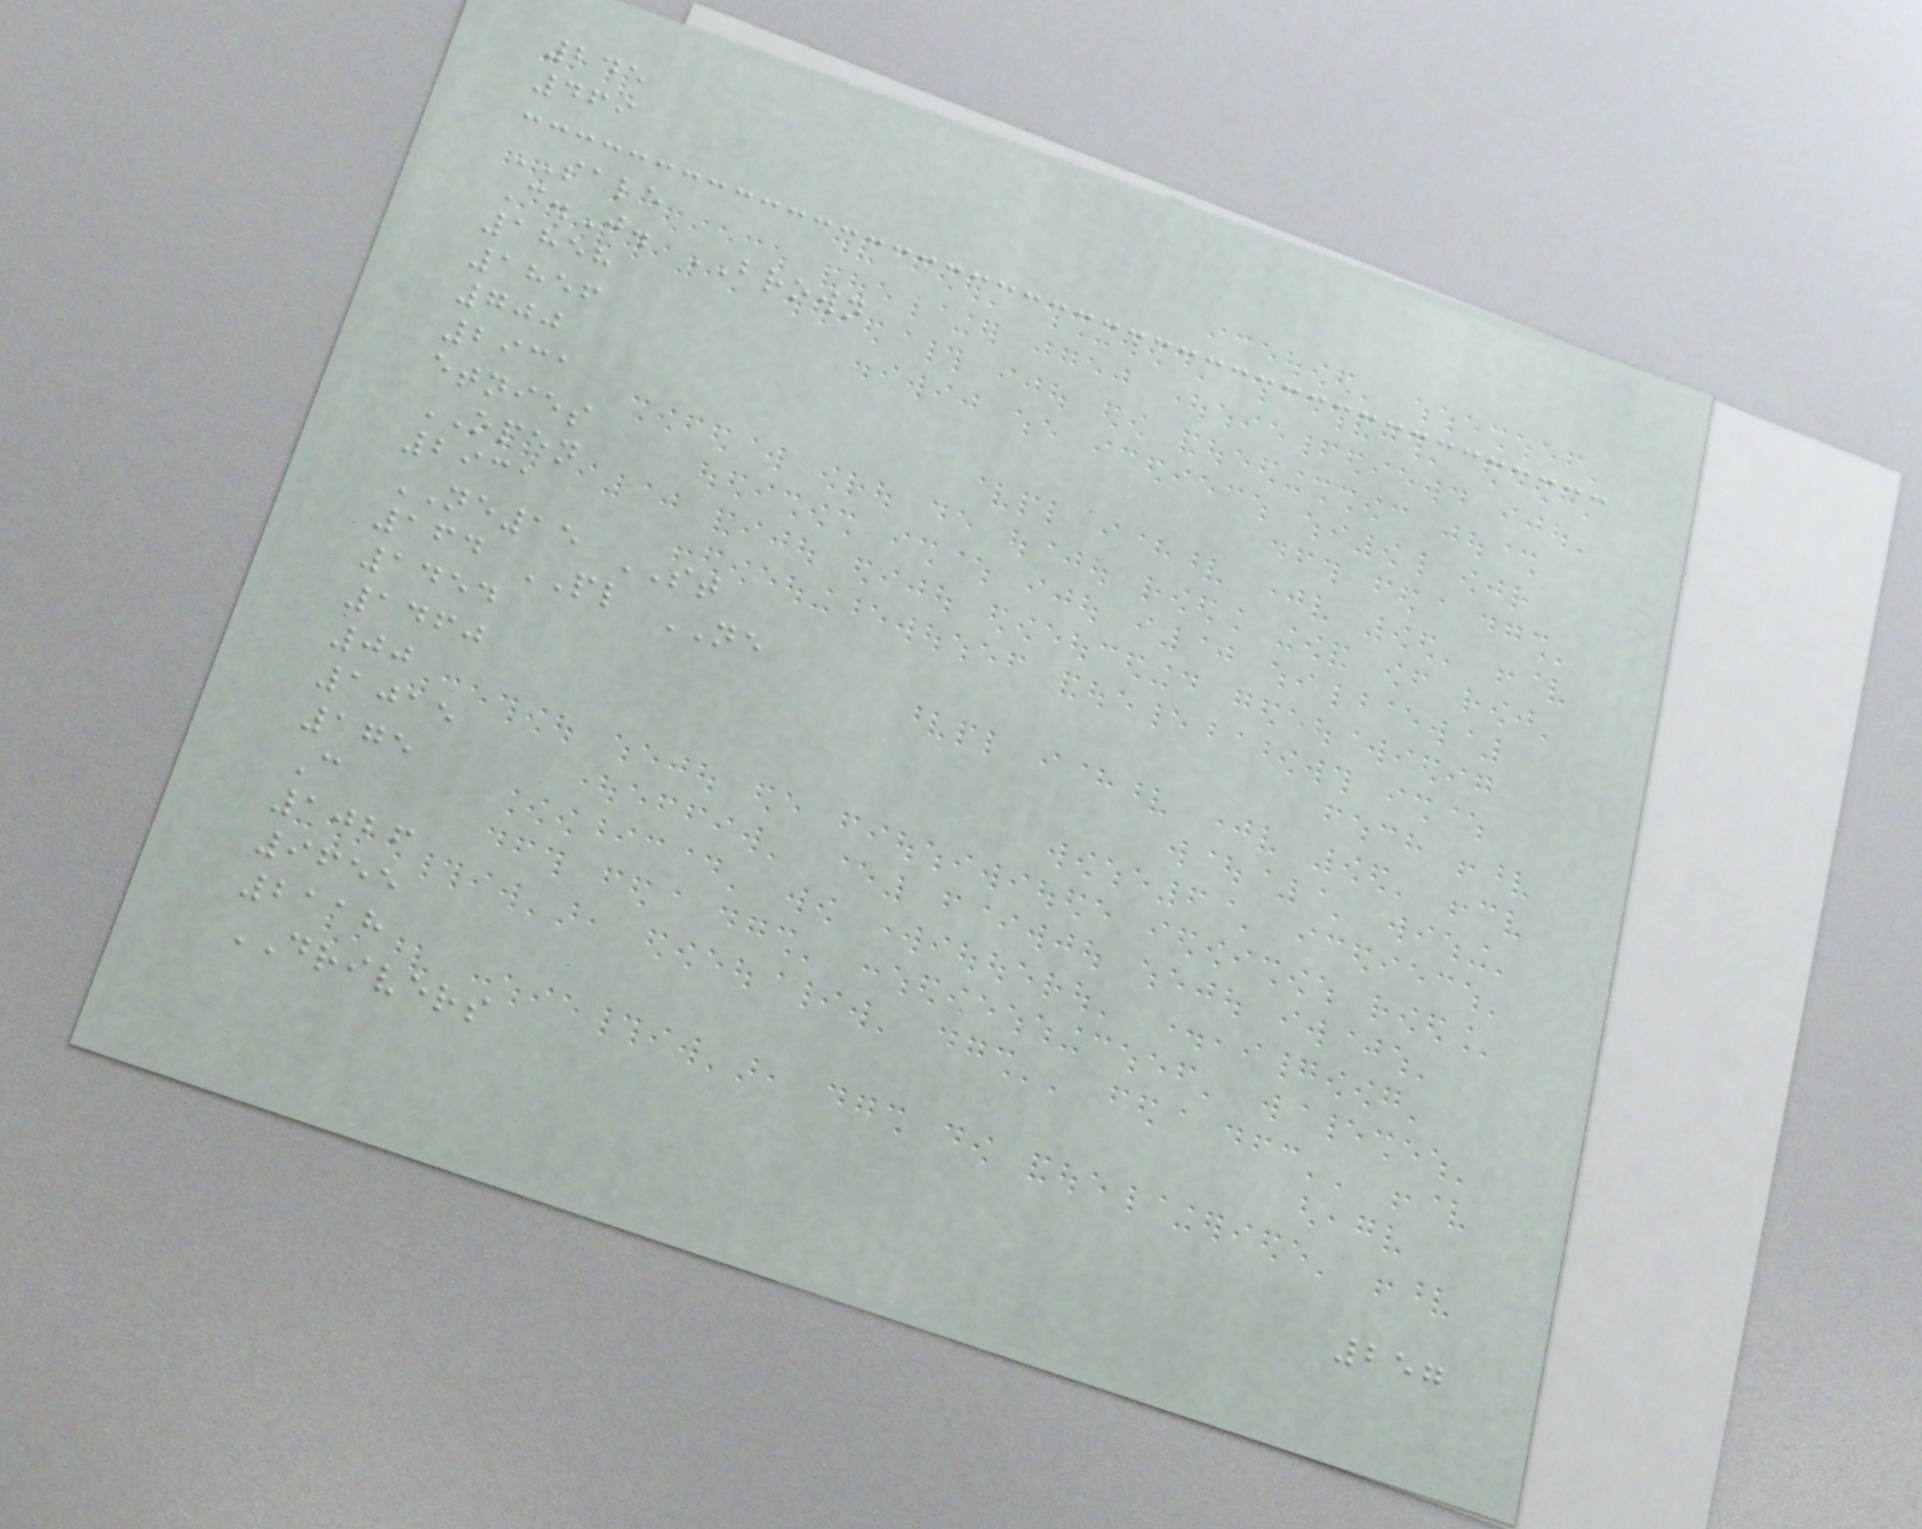245
469
SALE
C.J. BROWN
1858
1856
700
2931
etnies
OPEN
2931
NE15 ST
164 PL NE
1454
1460
00
1015
175
C
1026
9655
2118
DRIVERS
257
